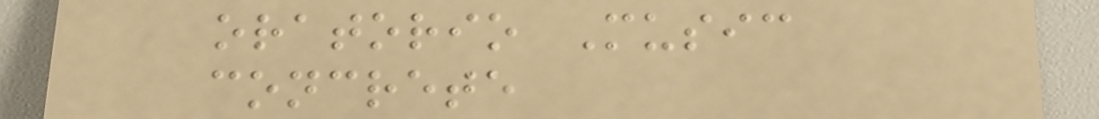oratorio Music
concrete
